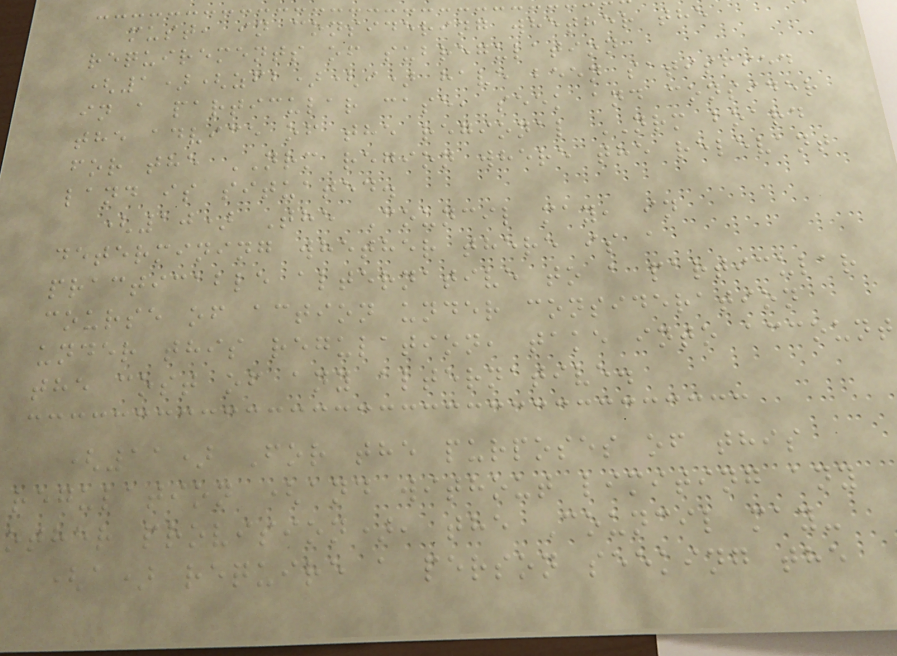must, in considering whether the
requirements of subregulation
(1)(zfb)(i) have been satisfied
in a particular case, seek and consider
the advice of the regional NRM board
for the NRM region where the relevant
land is situated.
(10) The Council may, in
determining whether there is a
practicable alternative to a particular
course of action under consideration
under this regulation, take into account
the cost of any alternative.
(11) For the purposes of this
regulation (and without limiting any
other provision), the Council may-
(a) require a person seeking the
